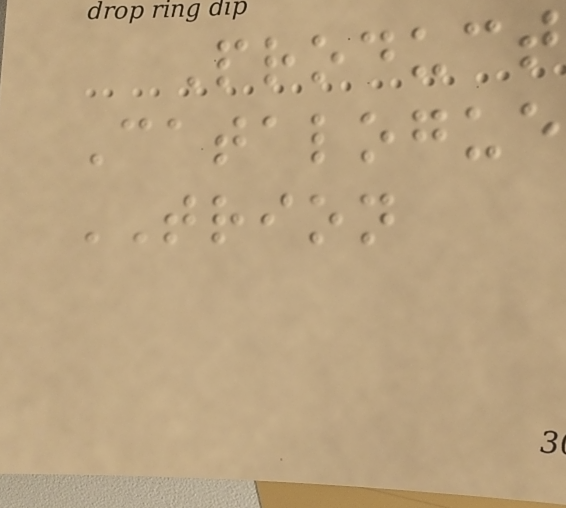Product
Catalogue
TRION
